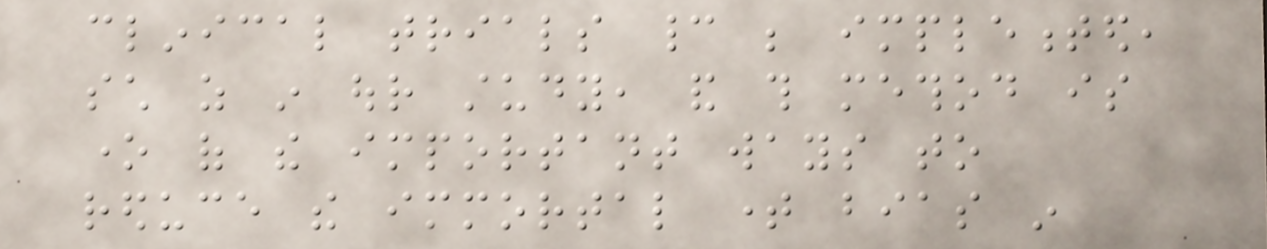clinical trials cannot be implemented,
such as in our study, and this method is
one of the important ways to
reduce the immortal time bias in
